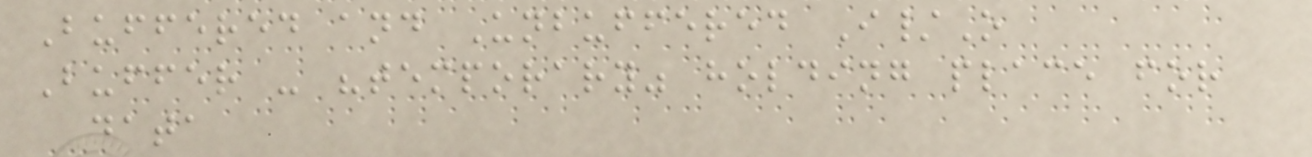Buffered and Unbuffered I/O
Buffer - "temporary" holding place for
data
